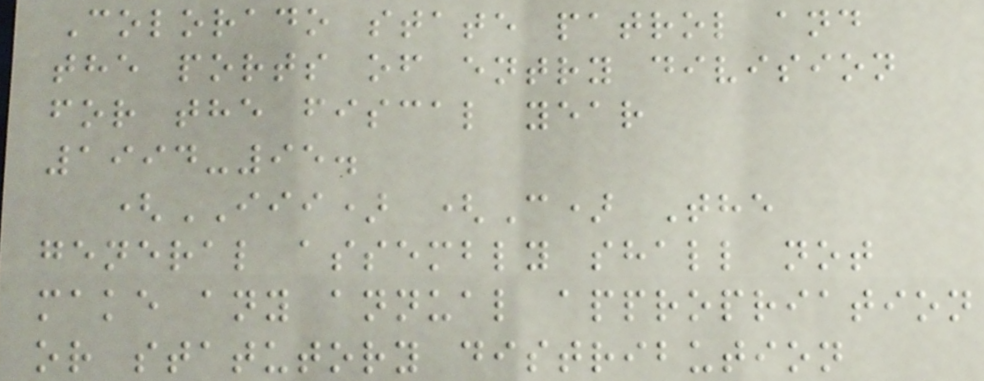Colorado state patrol and
the ports of entry division
for the fiscal year
1994-95.
(III) (C) The
general assembly shall not
make any annual appropriation
or statutory distribution
